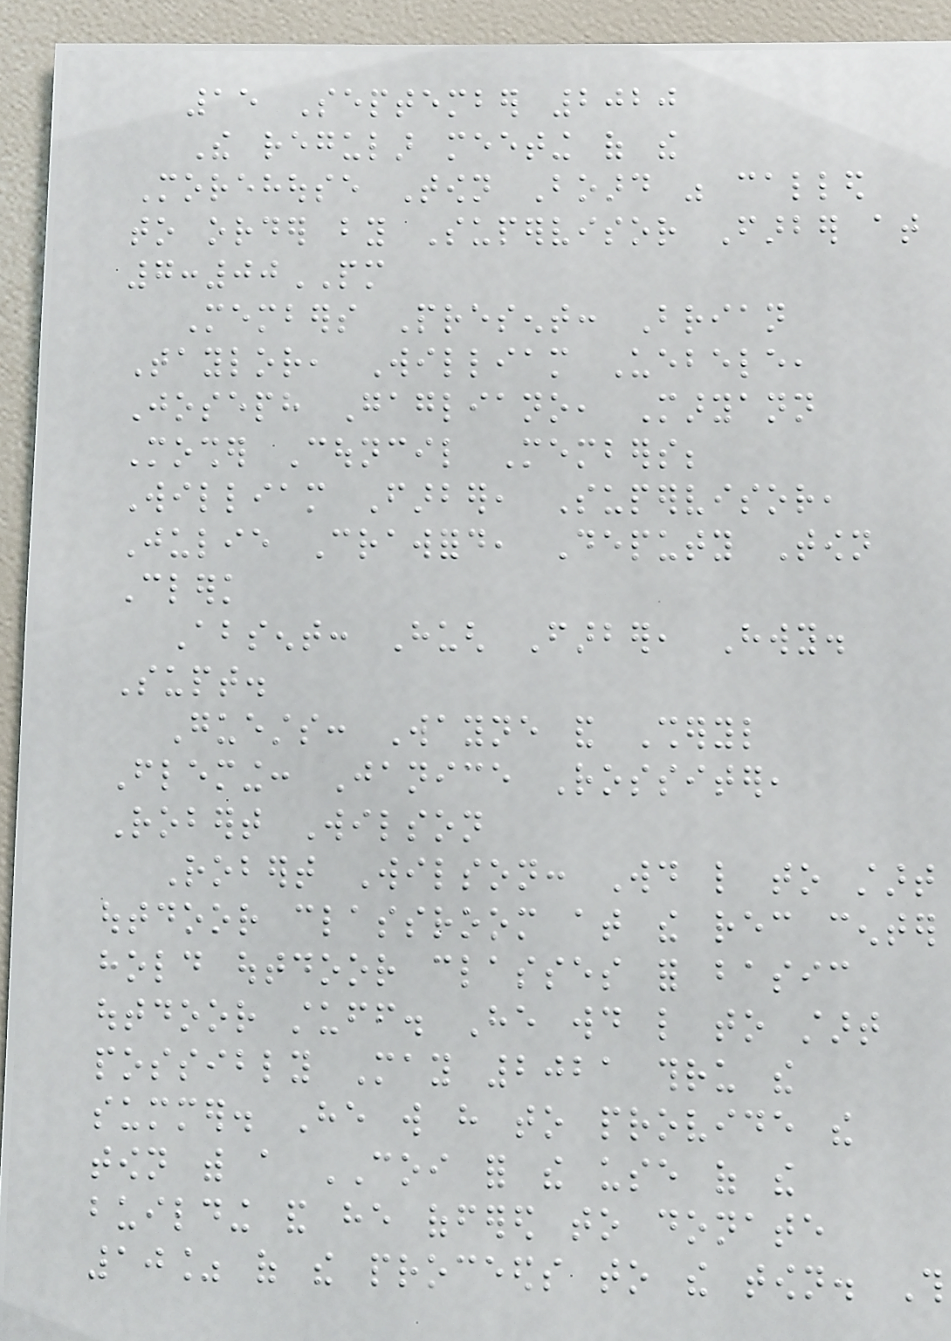15 September 2020
The regular meeting of the
Morehouse Town Board was called
to order by Supervisor Farber at
7:00PM
Members Present: Brian
Taylor, William Uebele,
Joseph Gagliano, Maryann
Mosher Council Members;
William Farber, Supervisor,
Julie Crawford, Deputy Town
Clerk
Absent: Hugh Farber, Hwy.
Supt.
Guests: Wayne and Sheryl
Fleming: Janice Rossiter,
Robert Wilson
Robert Wilson: Would like to start
outdoor classroom at the rec center
hold outdoor classes for basic
outdoor stuff. He would like to start
possibly May 2021 thru the
summer. He will have to provide the
town with a COI for the use of the
building and he offered to donate
10% of the proceeds to the town. This
